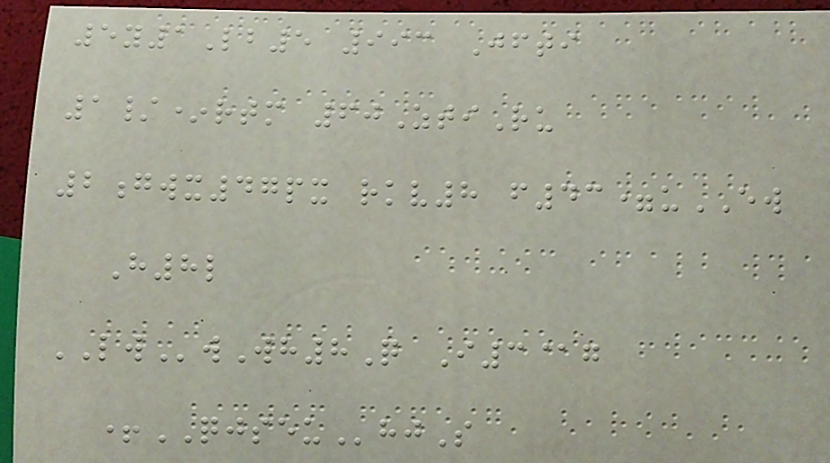5y1Lb5 993 Jfti
1/*rtm 60ZtiRu
2gwx47px rkv8 f43=uEW
H8l
LWwWh8Q I3@g
+QJSEUhjS
